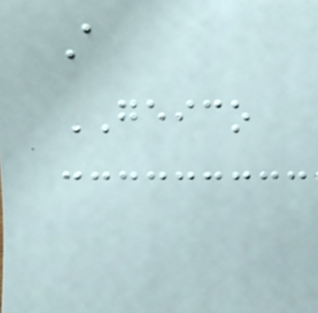A
GEICO
